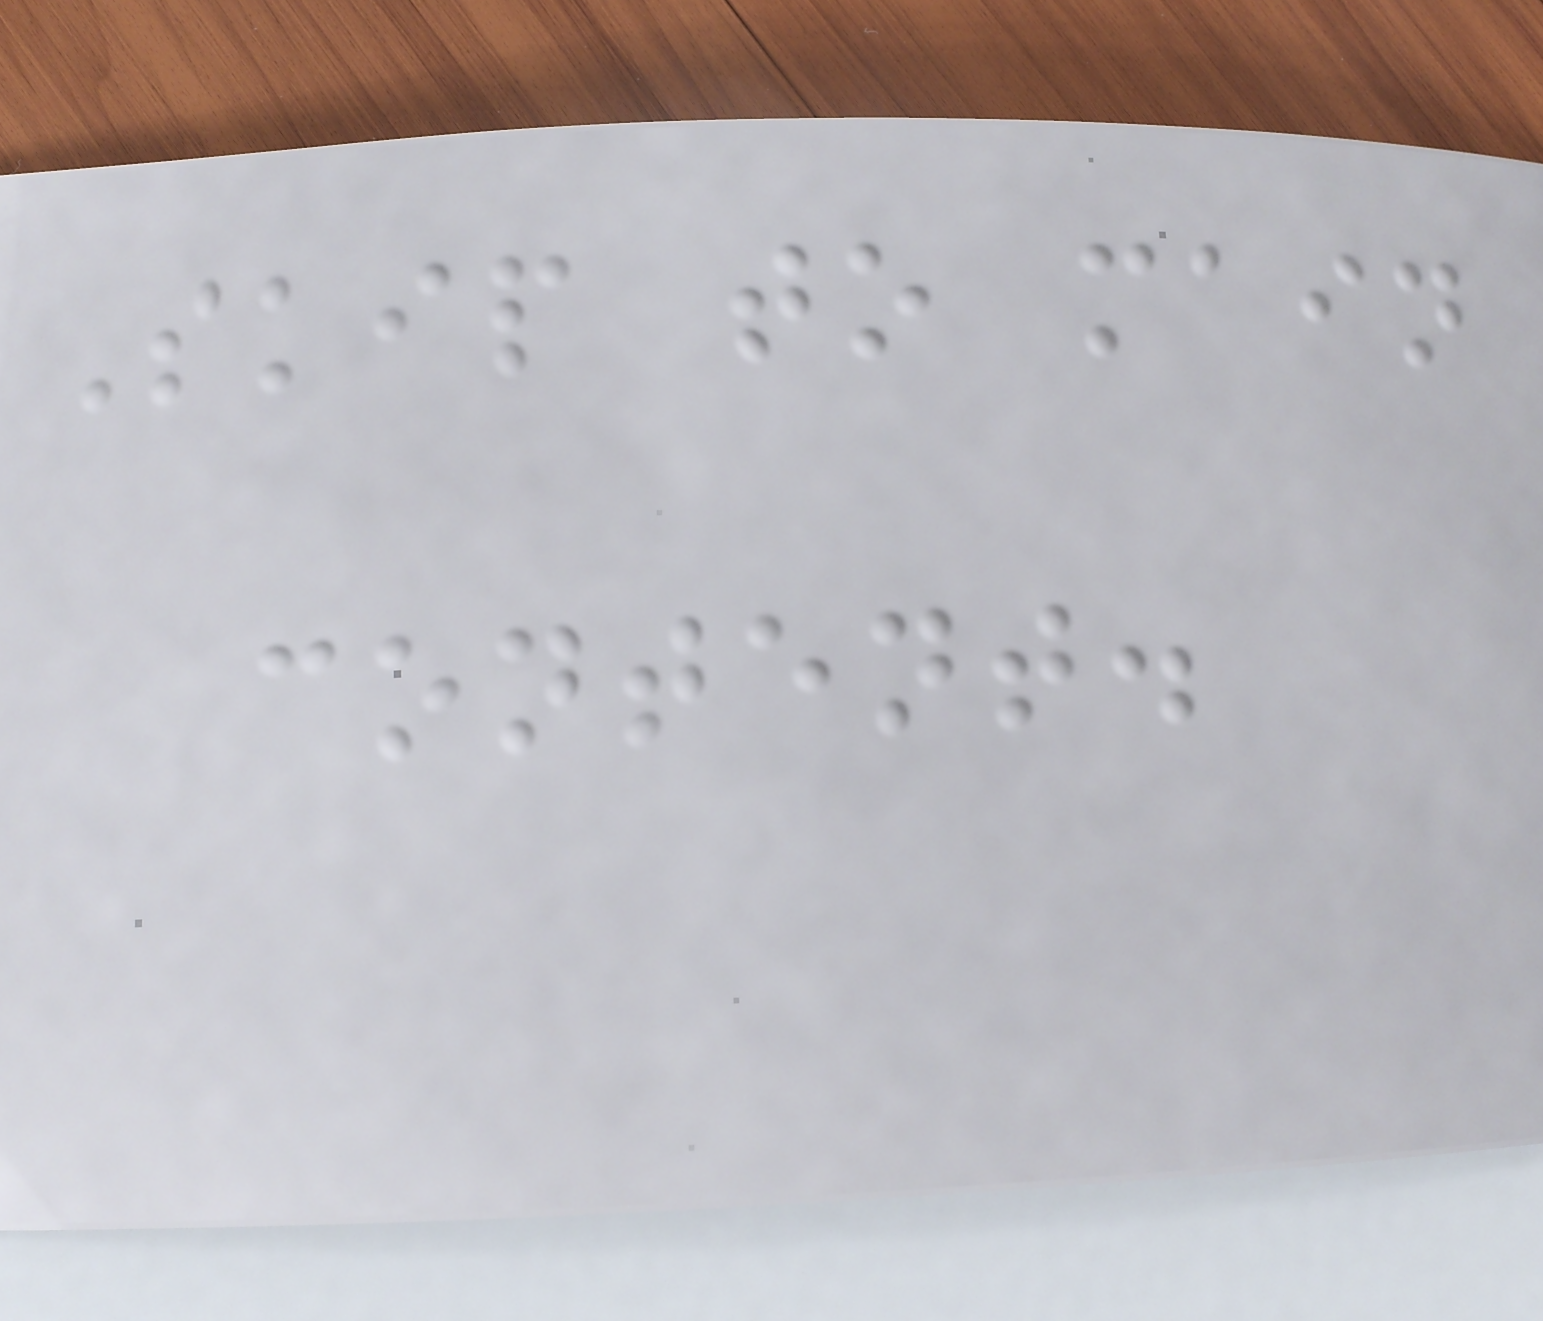Skip to main
content.
